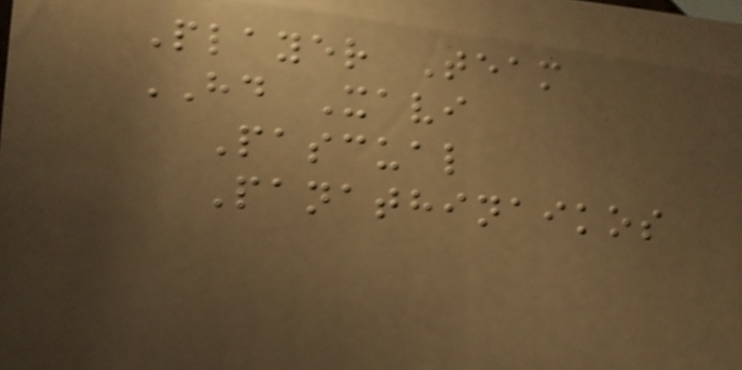Player Team
HD Xavi
Pascual
Panathinaikos
